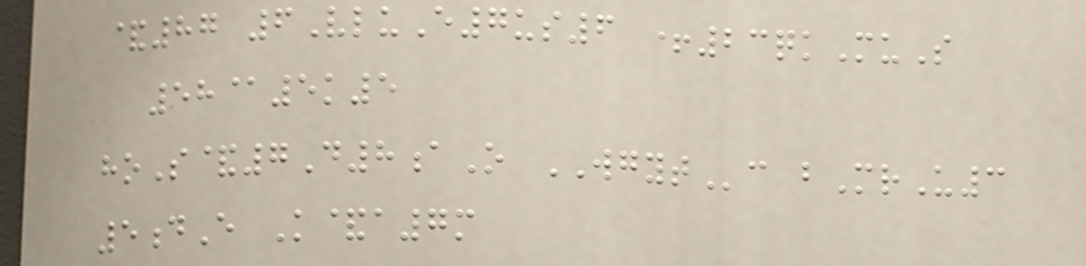&87 6VluE7us6 +23qkMuS
58@5k5
hoS&7D8aO WGYTc bMrU3
5dE K&a7m
